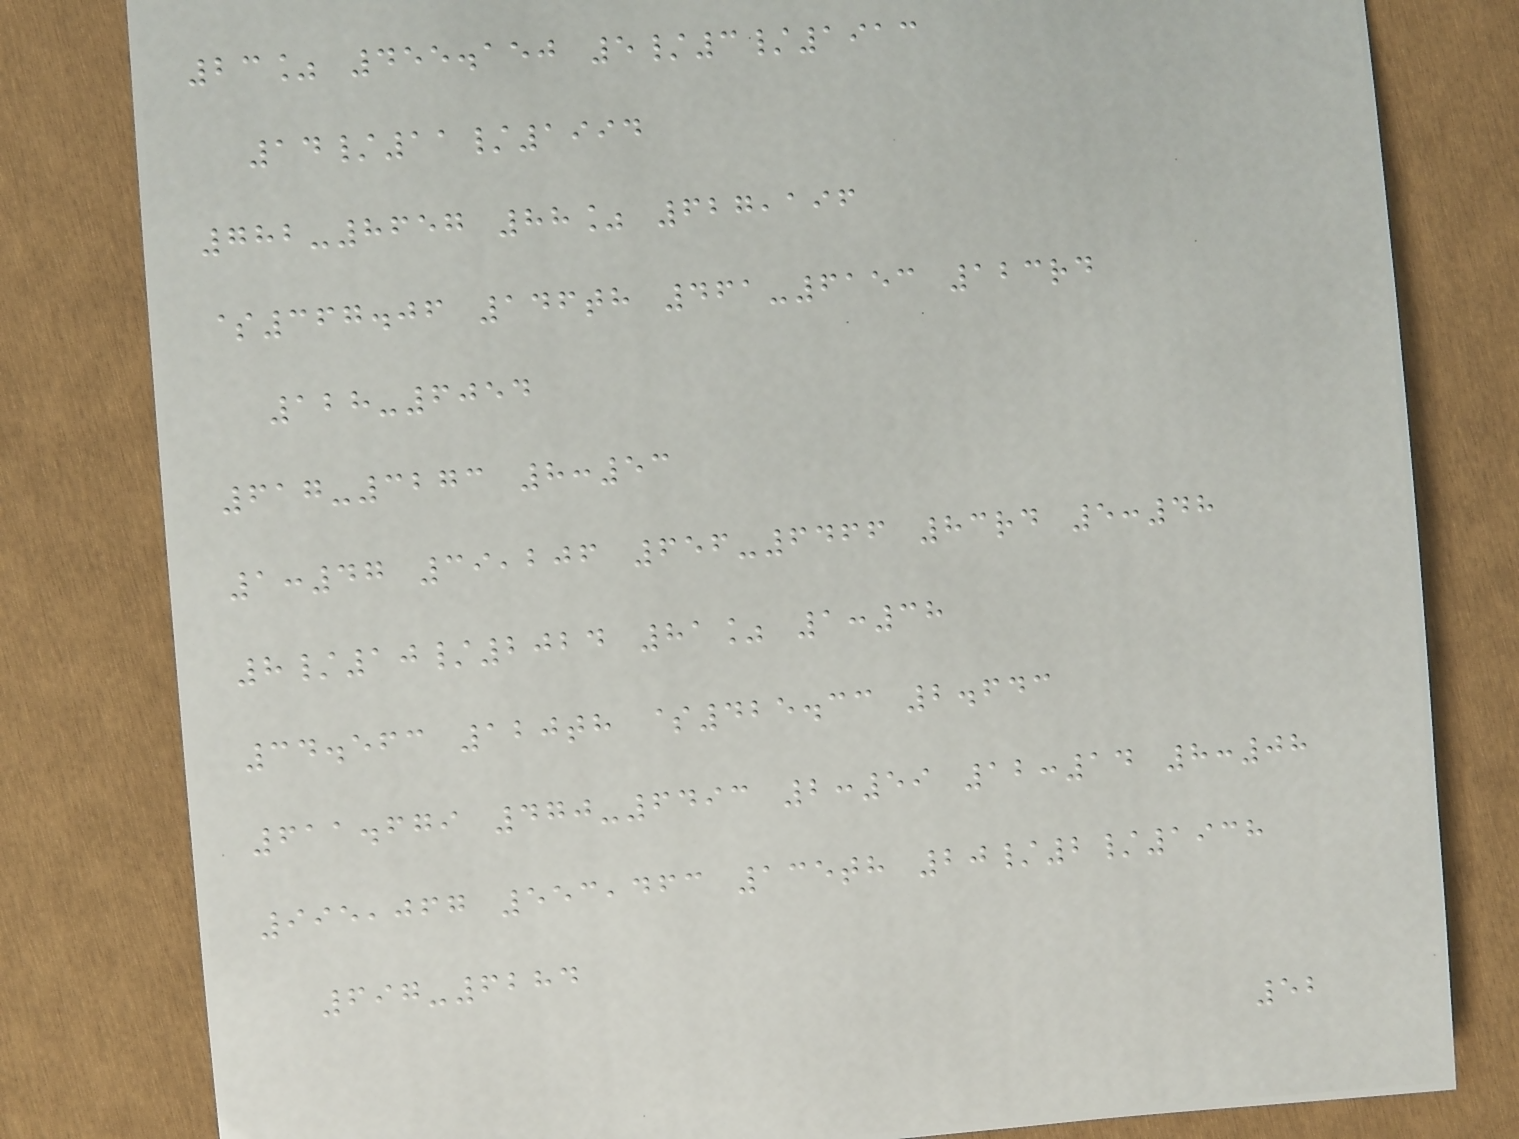23% 455.150 5/3/1913
14/11/1994
782-8657 88% 627,196
$367.06 146th 461-6153 123rd
128-6054
617-3273 8:53
1:47 39,206 656-6466 83rd 5:48
8/10/2024 81% 1:38
34.563 120th $425.33 2.643
611.679 470-6493 2:59 12:14 8:08
995,067 553,463 135th 20/2/1938
697-6284
52
